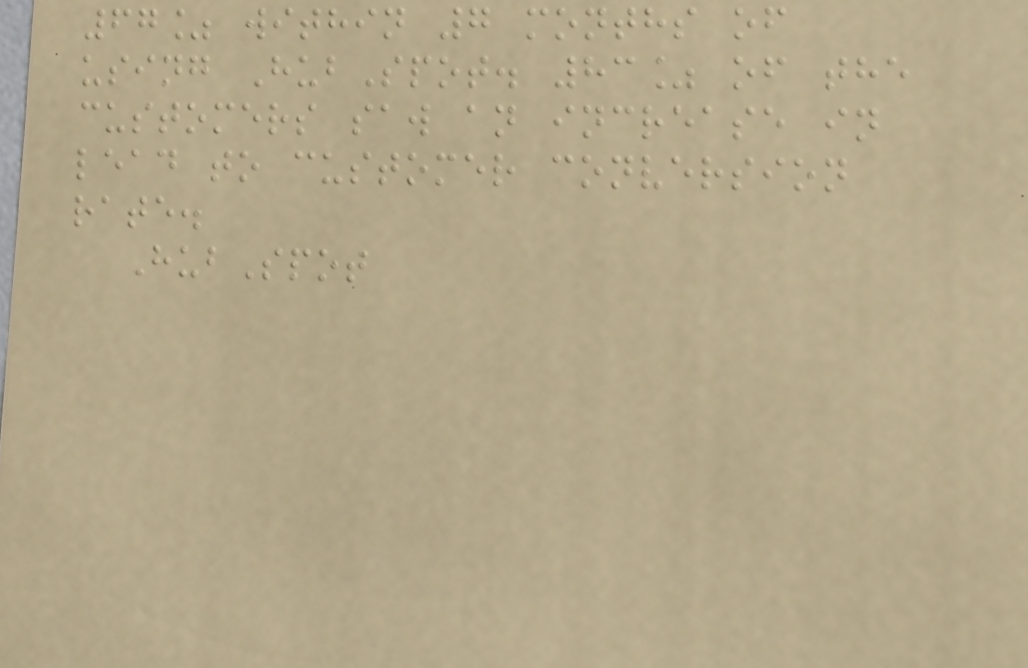67% within 7 months of
using HubSpot. 83% of the
customers saw an increase in
lead to customer conversion
rate.
HubSpot
